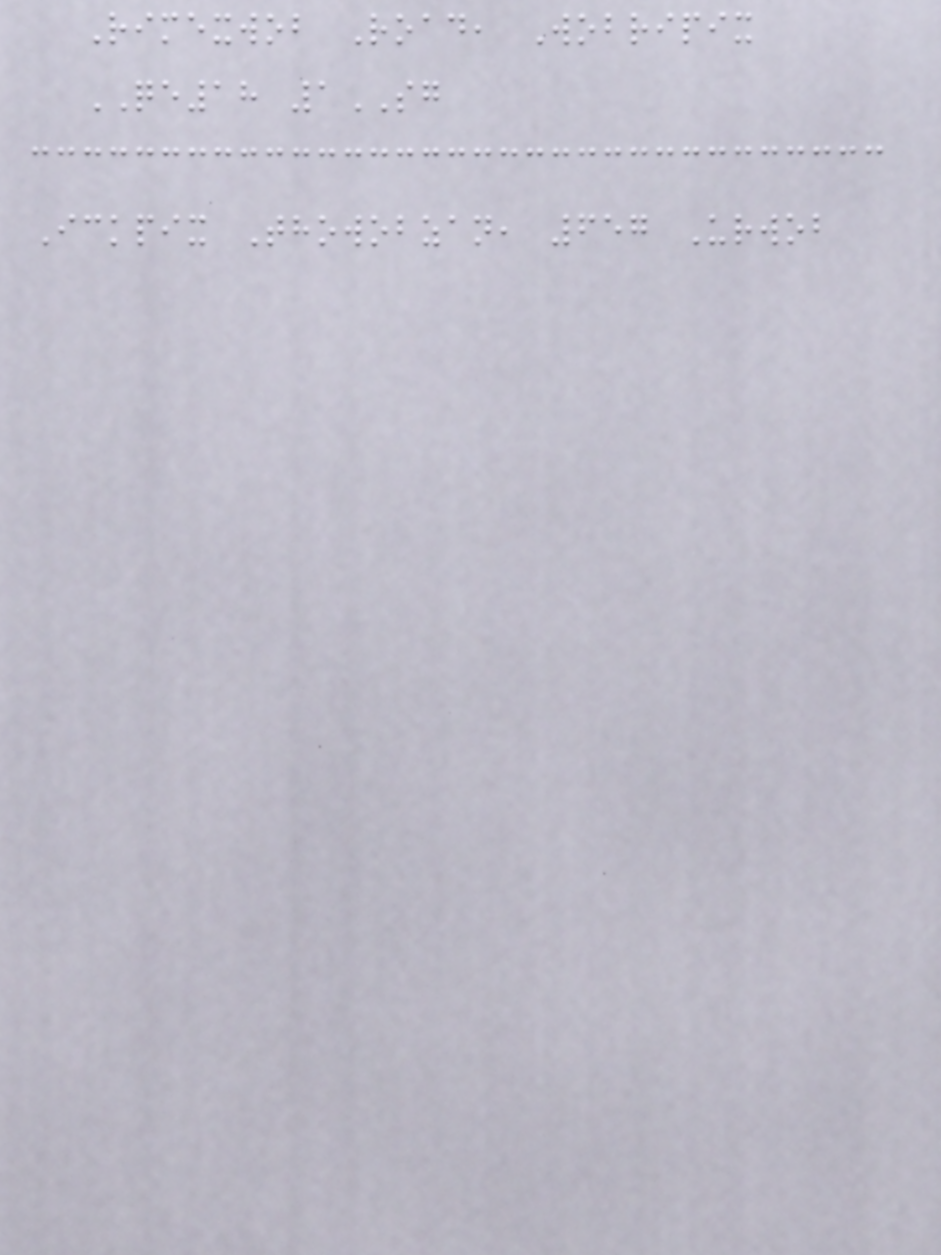Rimexwob Road, Wobripix
QE18 1SG
Ickpix Thowobzan, 657 Urwob
